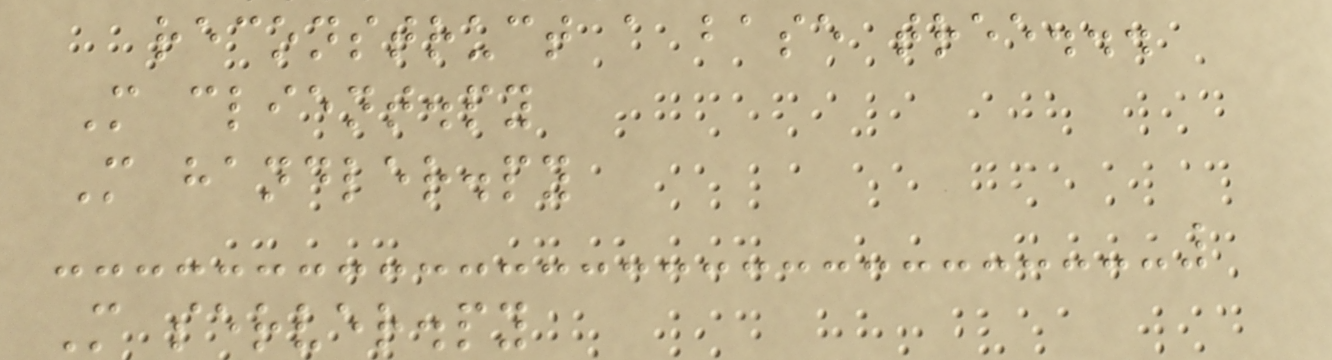reconstruct a base tree...
M client.py
M handler.py
M server.py
